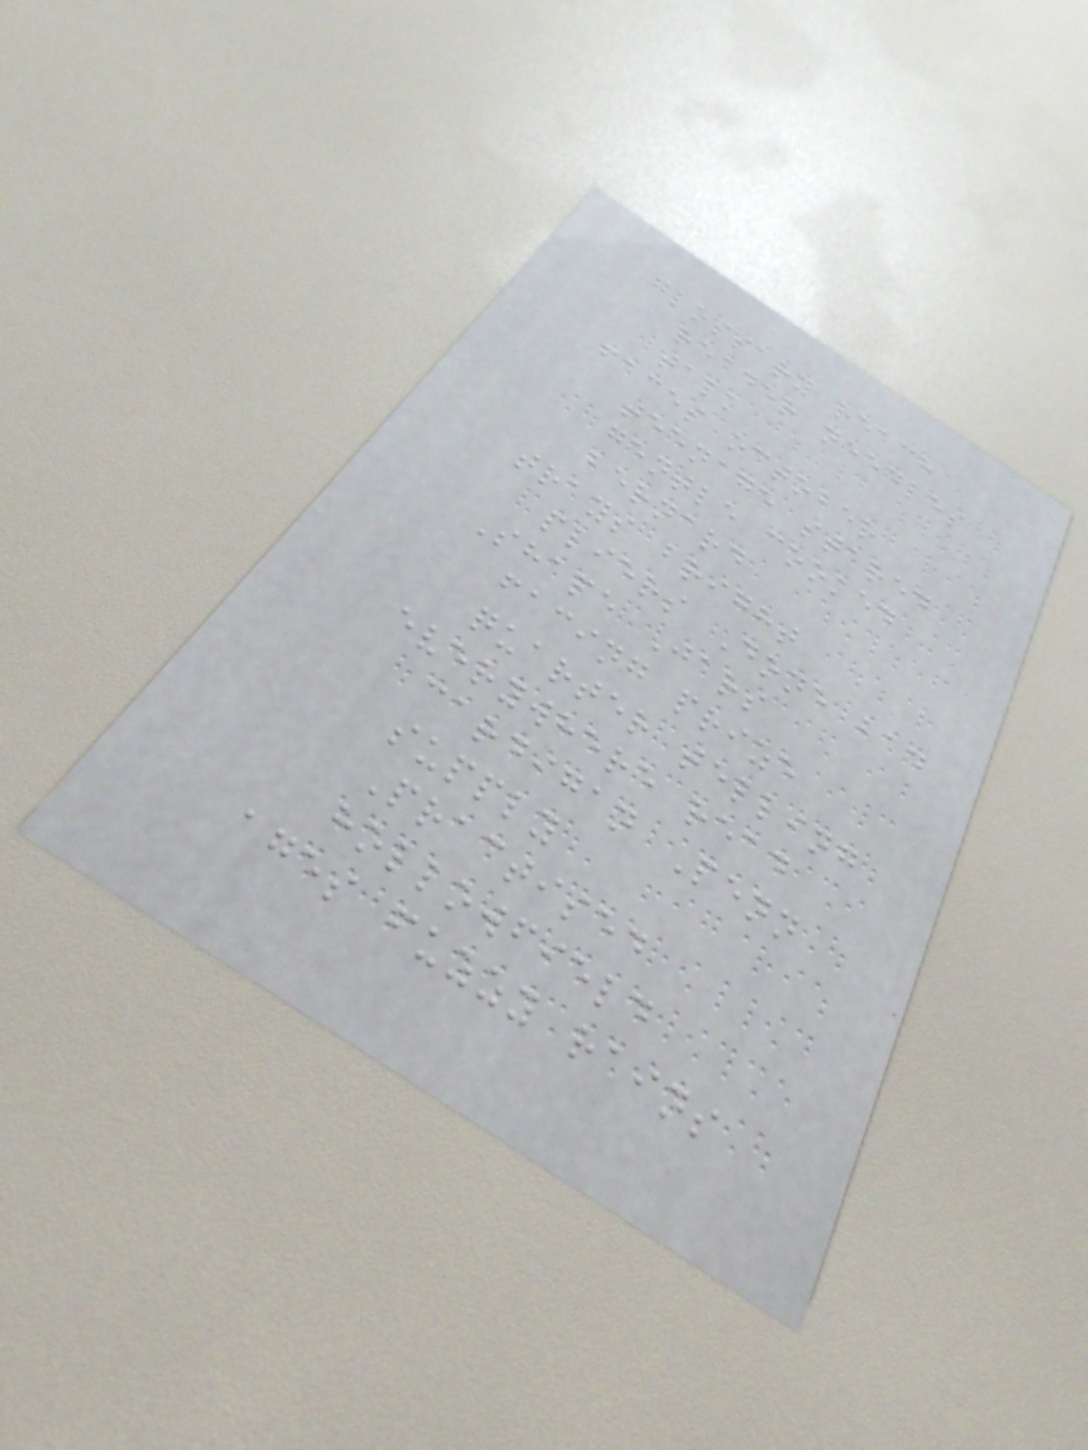glossary reach
reader needles
talk
faces october
teenage stared
gentle cooked
bernard
trays bright
pliers Done bad
Shape Jars
facing prize
quarter telling
everywhere read
cardigan Penn
supply
Practised
hollowfield
ages fuzzy rains
